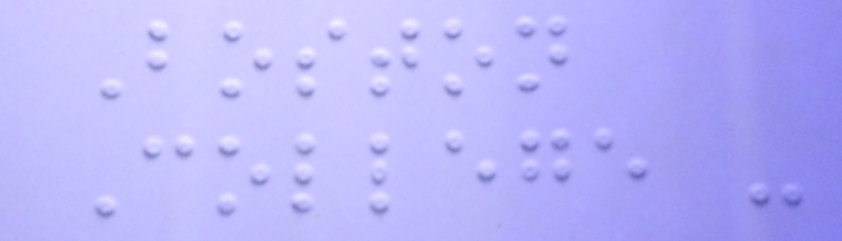Boston
College -
